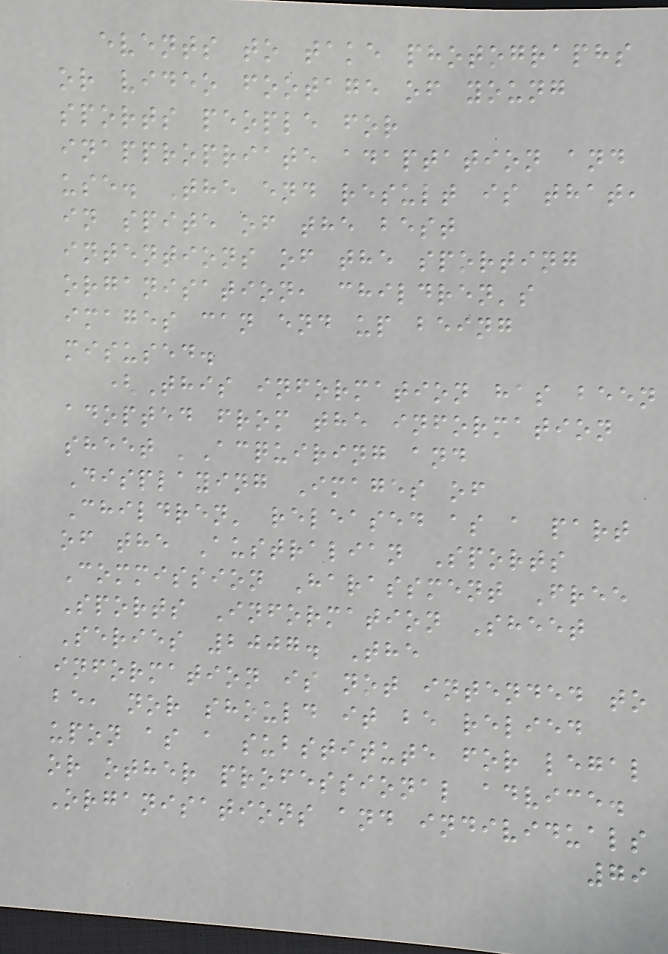events to take photographs
or video footage of young
sports people for
inappropriate adaptation and
use. The end result is that,
in spite of the best
intentions of the sporting
organisation, children's
images can end up being
misused.
(This information has been
adopted from the information
sheet 'Acquiring and
Displaying Images of
Children' released as a part
of the Australian Sports
Commission Harassment Free
Sports Information Sheet
Series 2007. The
information is not intended to
be, nor should it be relied
upon as a substitute for legal
or other professional advice.
Organisations and individuals
79
